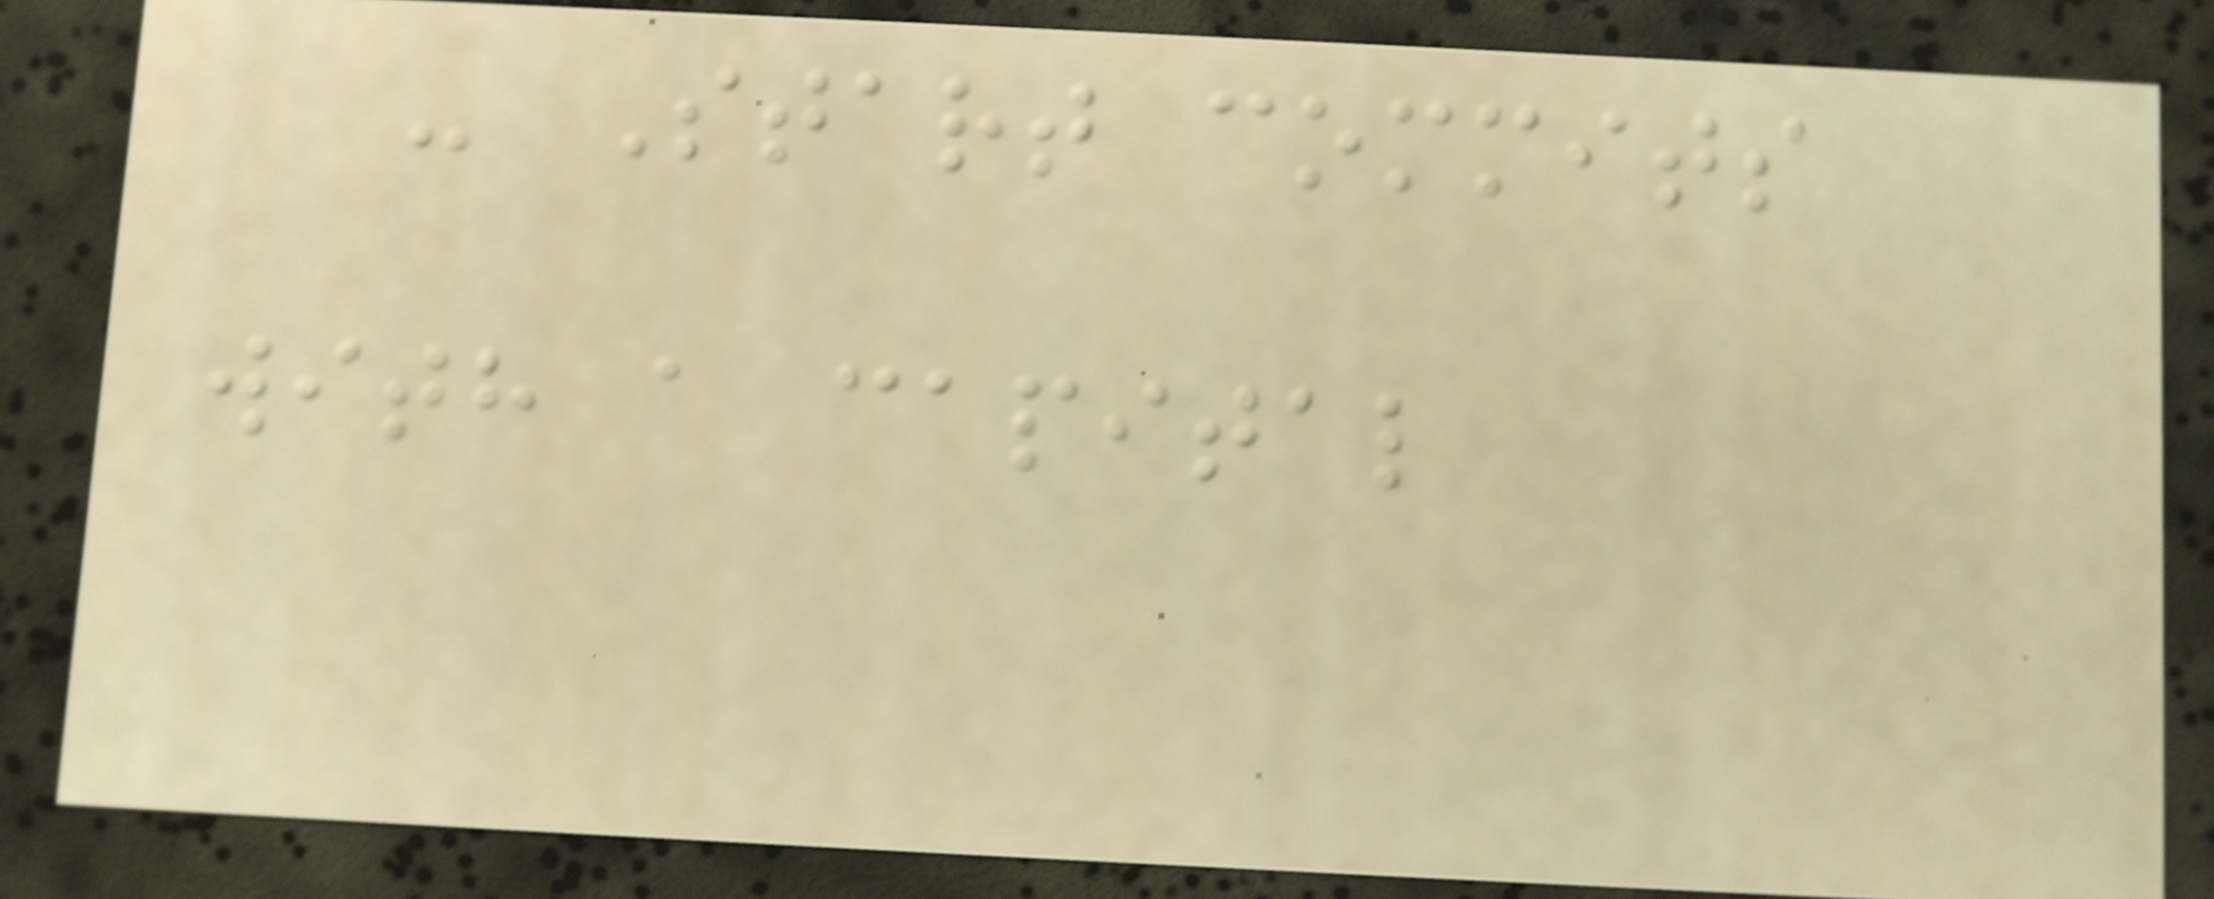- Start commits
with a capital
